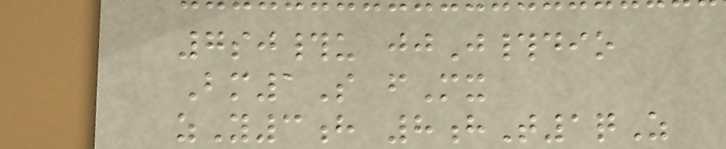7sj#u jjJ#dio
Bm1S fMx
zY3h 8hT1qZ
